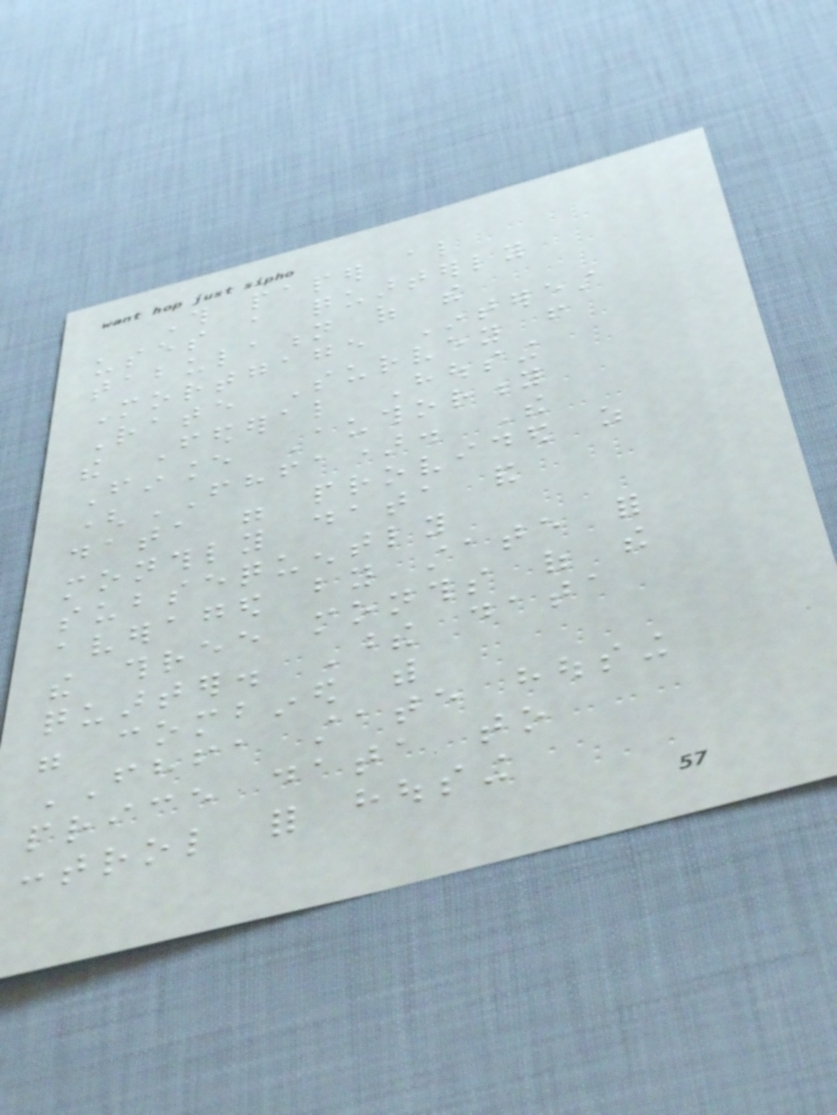This paper also
uses a quarterly
tabulation of the
Mortgage Interest
Rate Survey from
the Federal Housing
Finance Authority
(FHFA). The
data were provided as
monthly data and
subsequently
averaged by state for
the three months of the
quarter. These data
were combined with
FHFA state housing
price data to
control for housing
